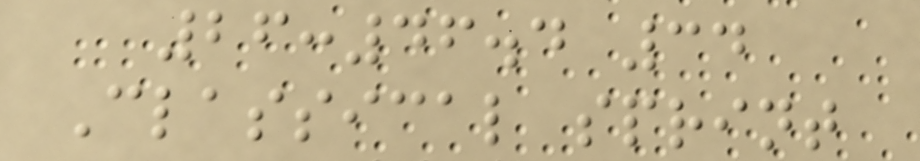26:46.4 34
Classical sprint
